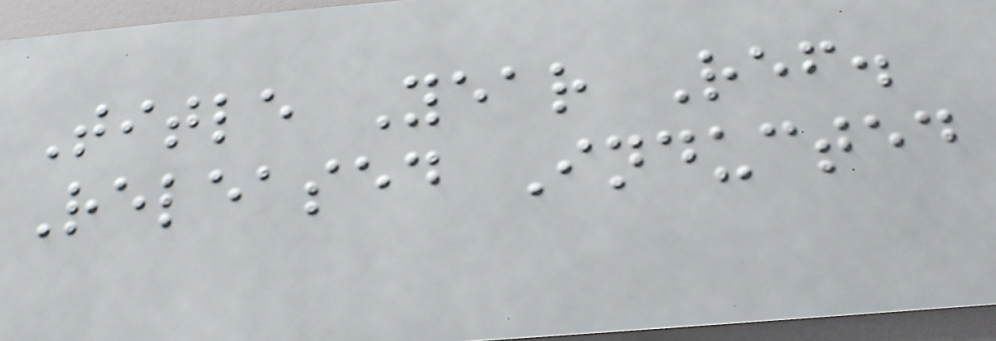Title Year Ref.
Released Inducted
